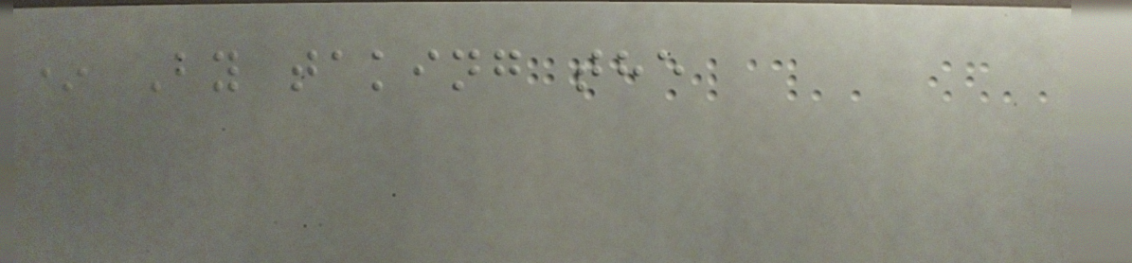* By taking the
